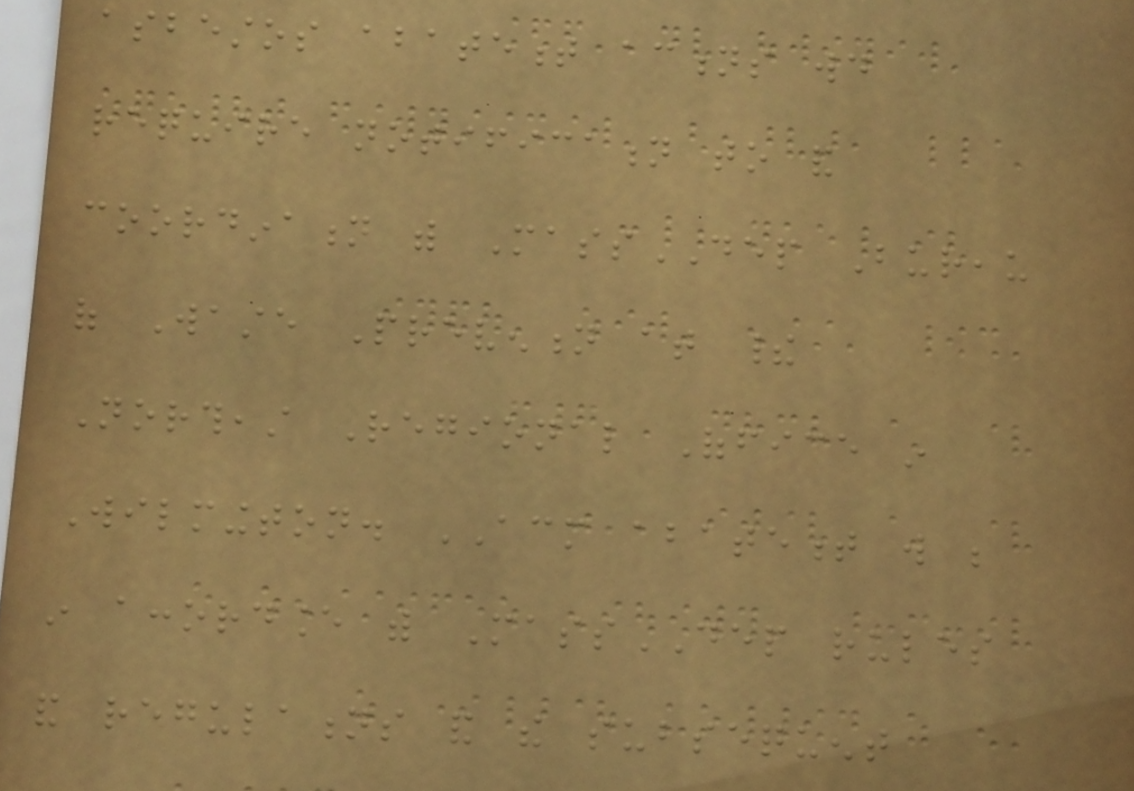asbestos abatement actions would
require notification to and
coordination with MassDEP Bureau
of Waste Prevention at their
Northeast Regional Office in
Wilmington. ACM abatement will be
in accordance with MassDEP rules
and regulations and the subsequent
